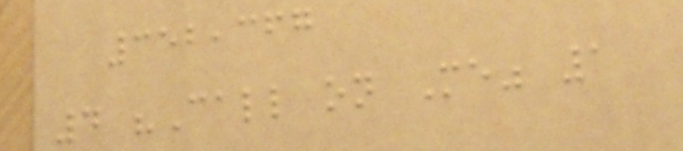352,367
4 "Call on Me" 1
